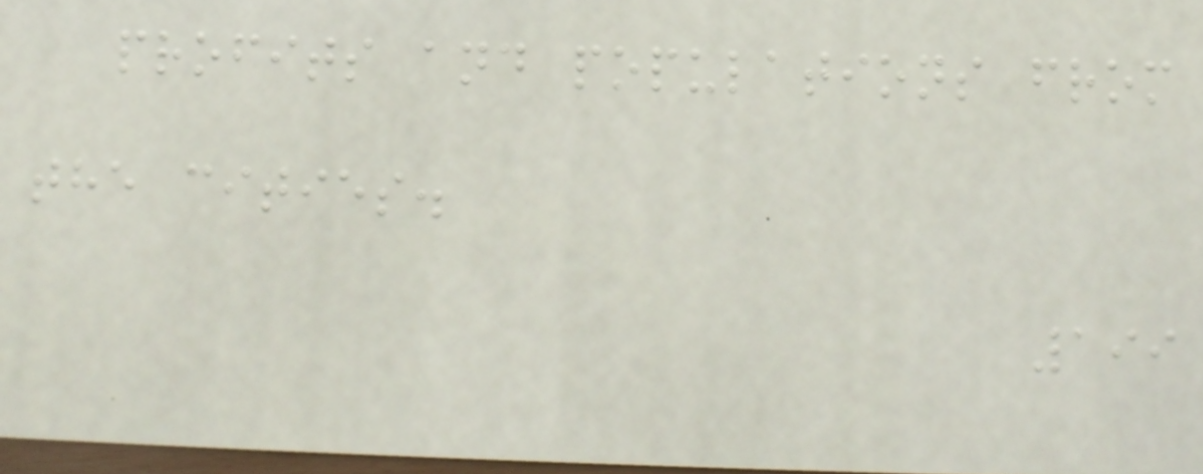profits and populations from
the cities.
199
